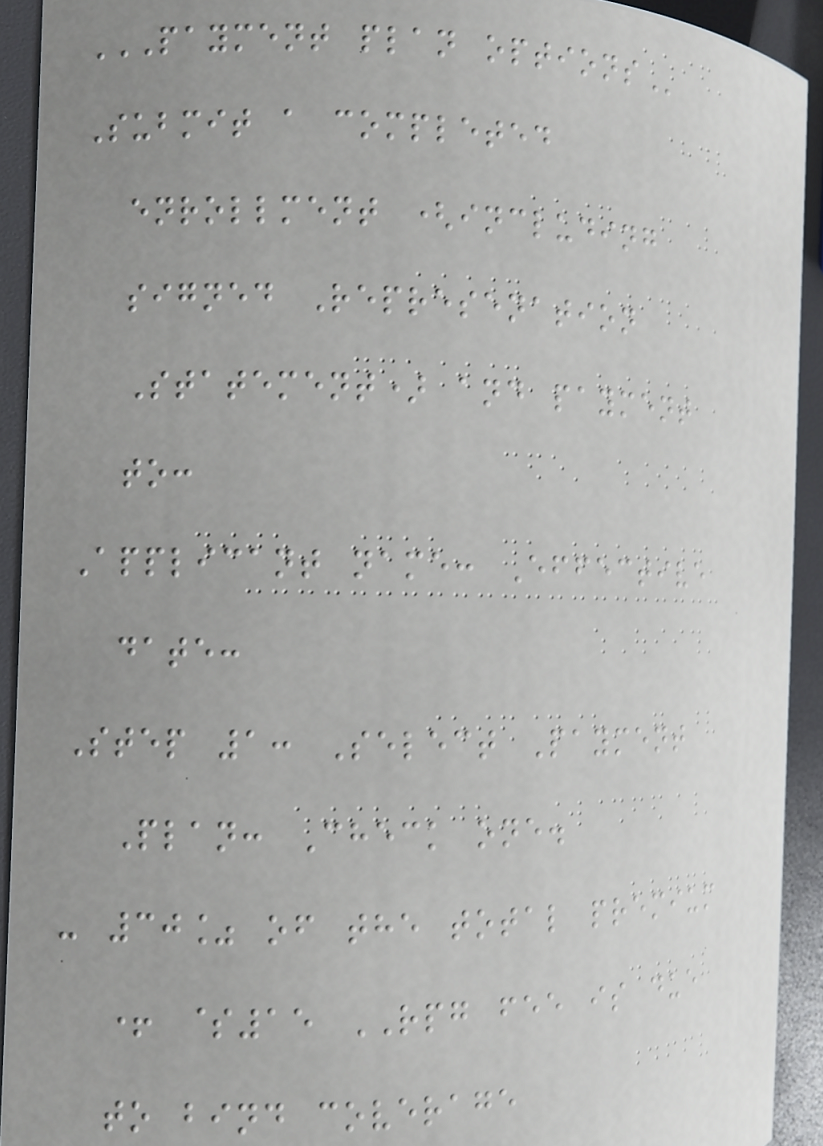PAYMENT PLAN OPTIONS
Submit a completed
enrollment (including
signed Represenation
Statement) and payment
to:
Applicant name: Effective
date:
Step 1: Select Payment
Plan: Check one.
- 30% of the total premium
+ $15 RPG fee is due
to bind coverage
